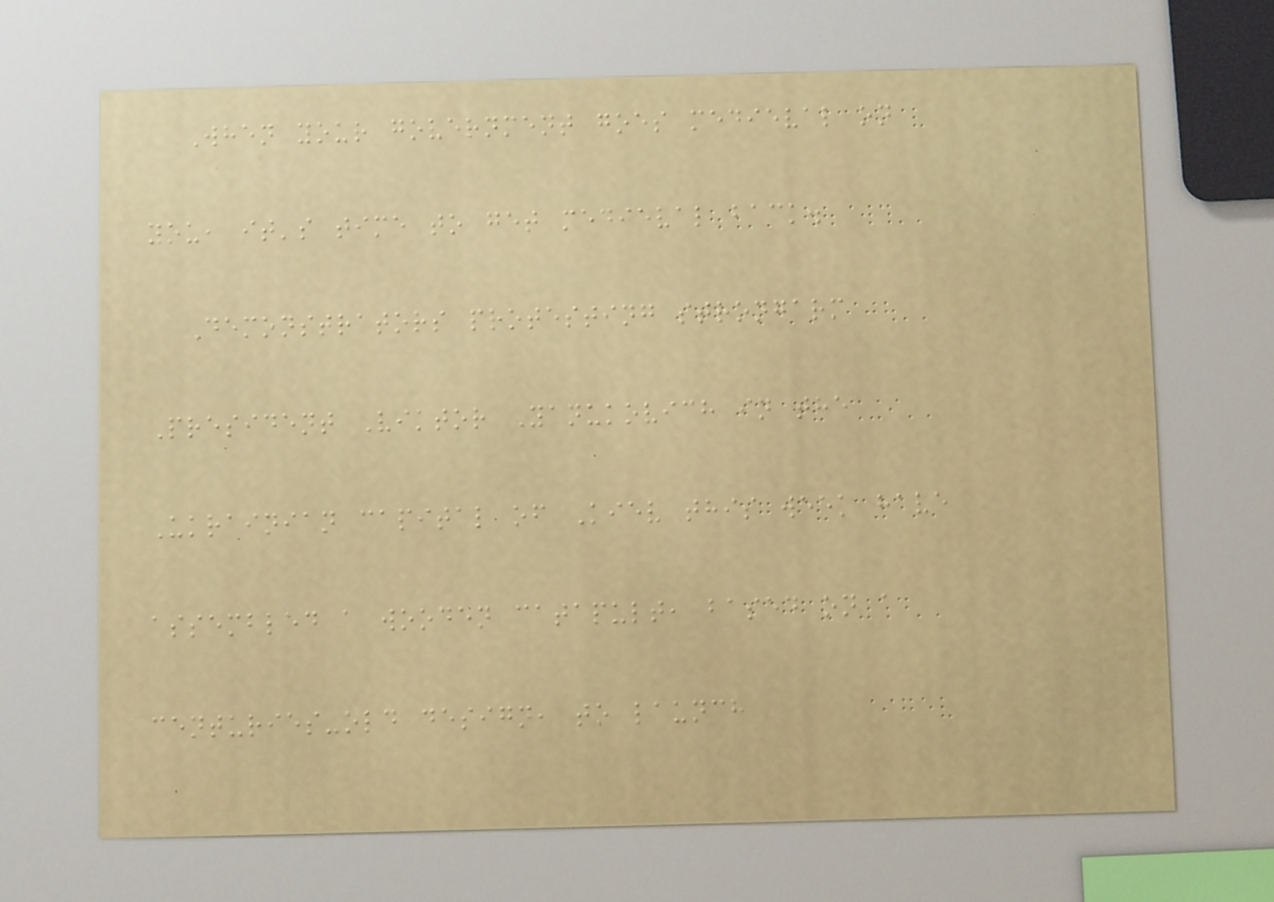When your government goes medieval on
you, it's time to get medieval back.
Demonstrators protesting strongarm
President Viktor Yanukovich in the
Ukrainian capital of Kiev this week have
assembled a wooden catapult, based on a
centuries-old design, to launch
